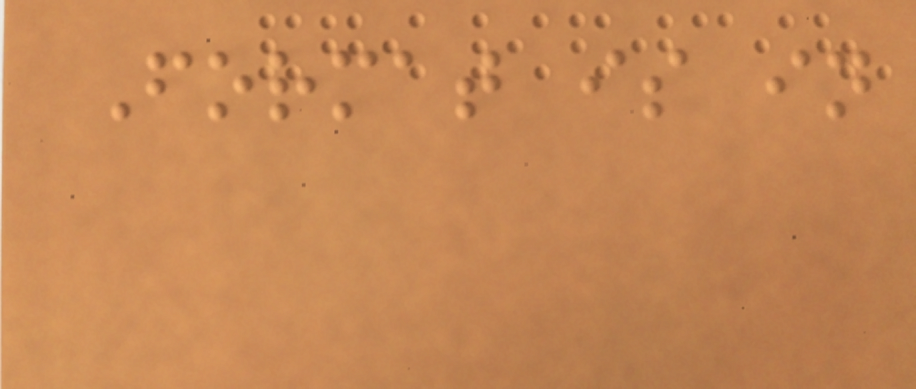Format is in
